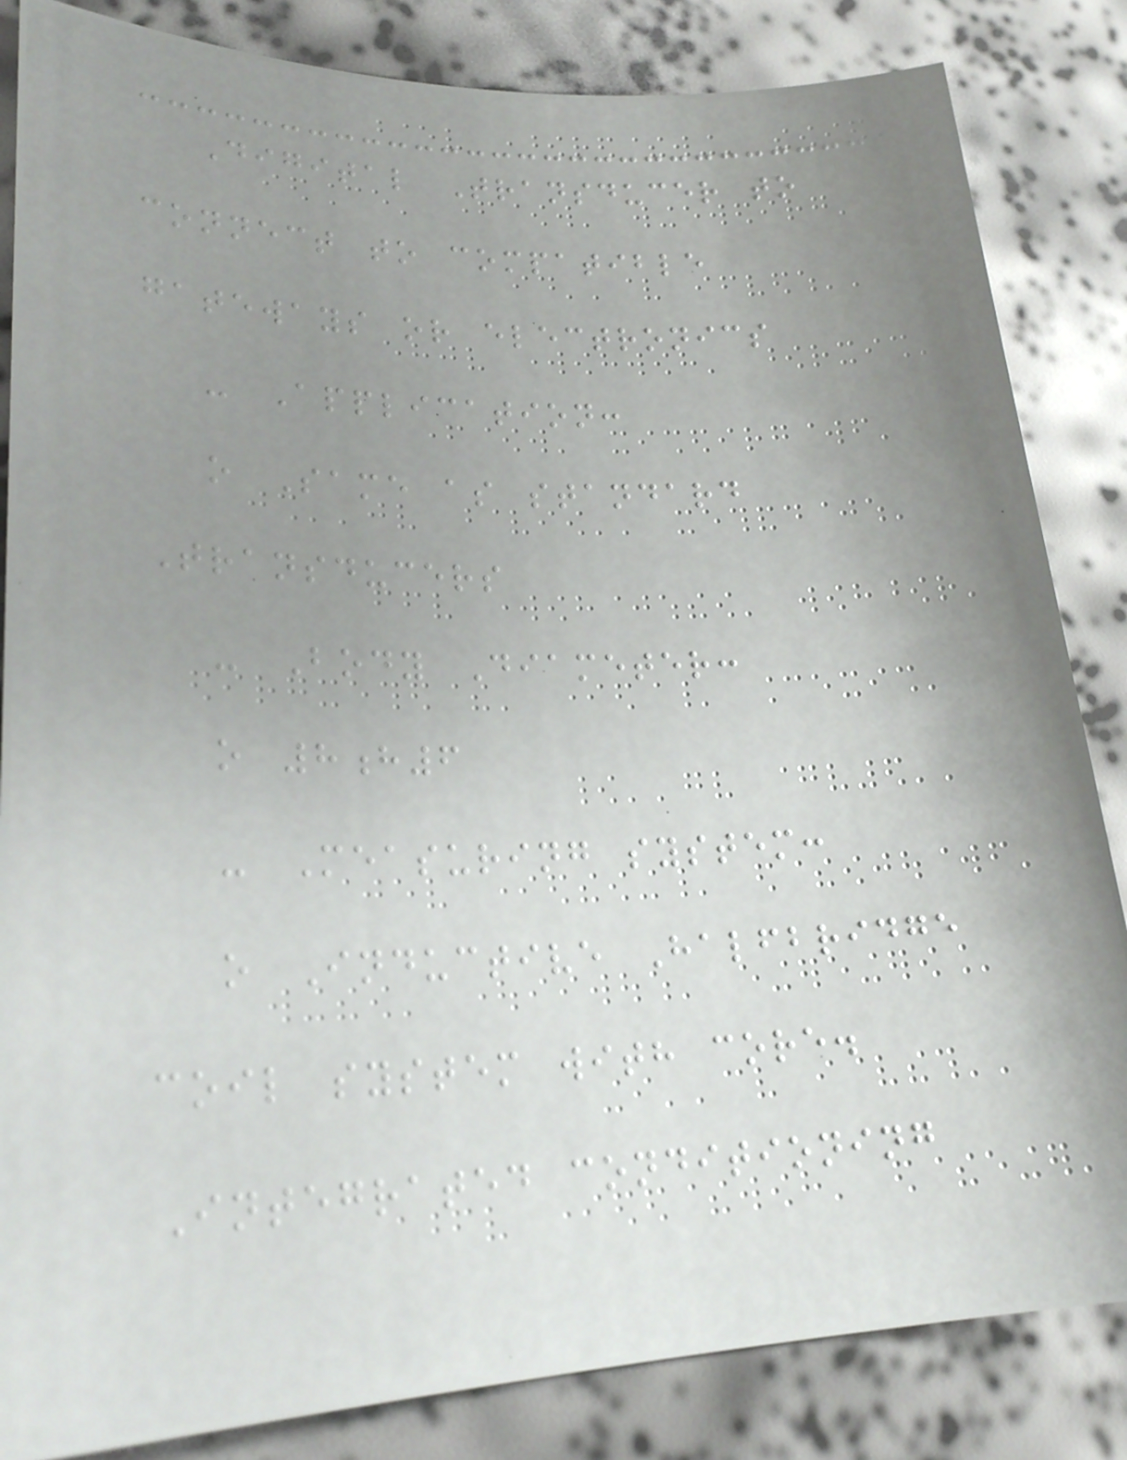Digital Transducer to
connect to compatible
gateways or electronics
- Application:
o Same as standard
Transducers
- Body Diameter:
o 8h6
- Measuring system:
o Inductive Halfbridge
coil system with core.
Integrated conditioning
